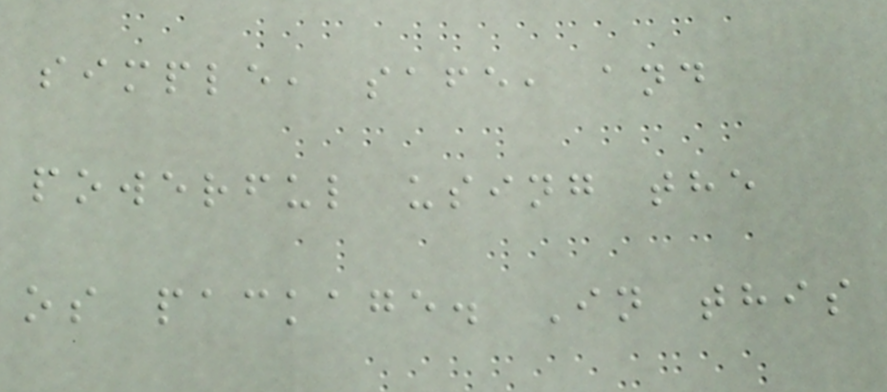simple, safe, and
powerful using the
os package. In this
